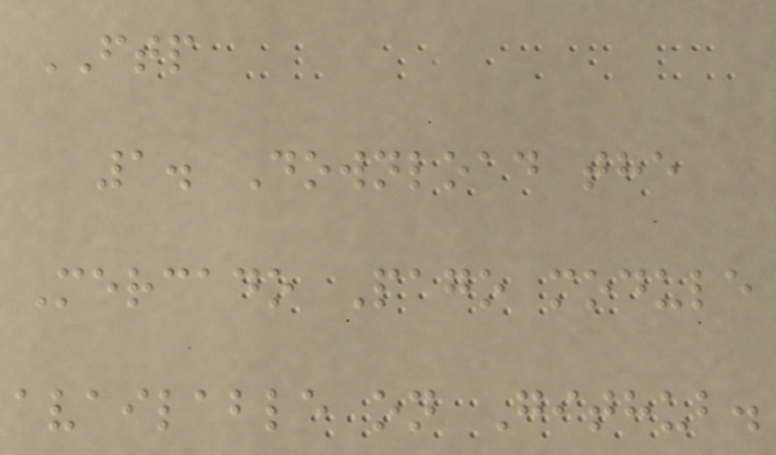FTP
1. Download the
Mercado Pago module
available on Github.
